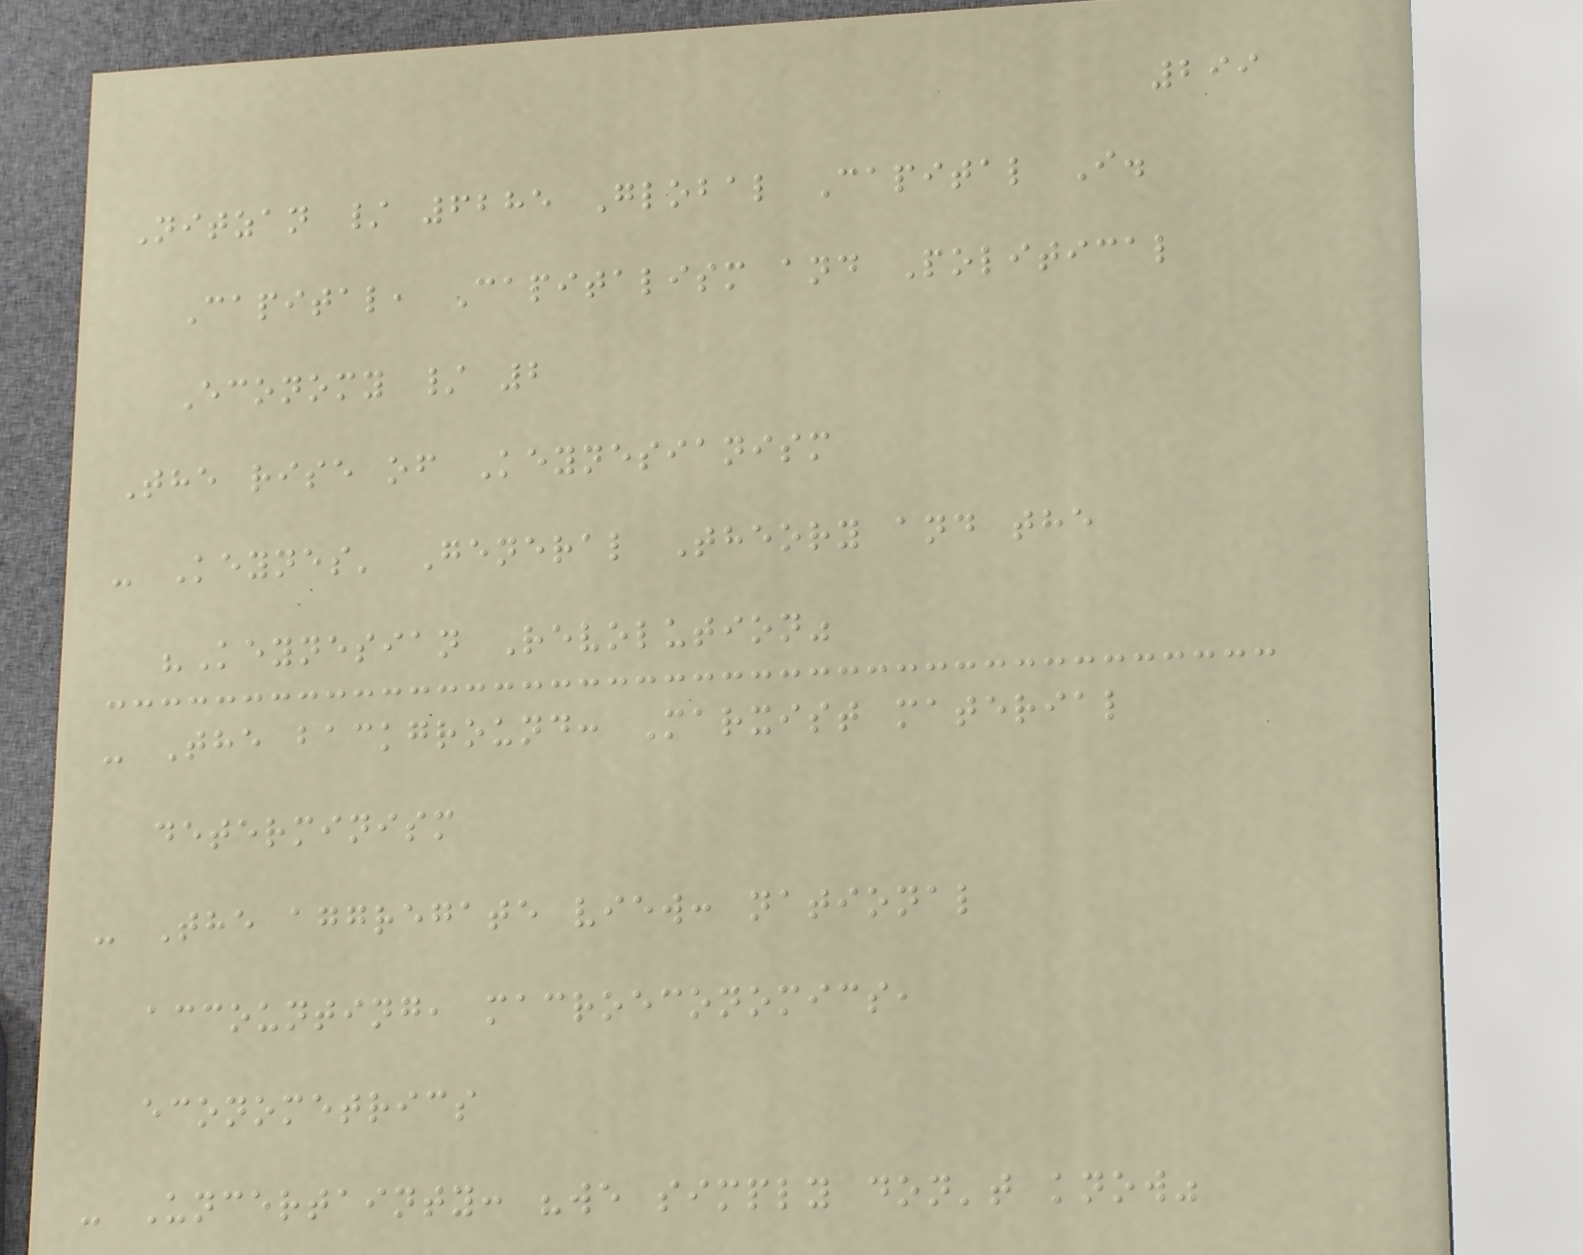299
Nitzan / 6285 Global Capital I.
Capital, Capitalism and Political
Economy / 2
The rise of Keynesianism
- Keynes' General Theory and the
"Keynesian Revolution"
- The background: Marxist material
determinism
- The aggregate view: national
accounting, macroeconomics,
econometrics
- Uncertainty: "we simply don't know"
